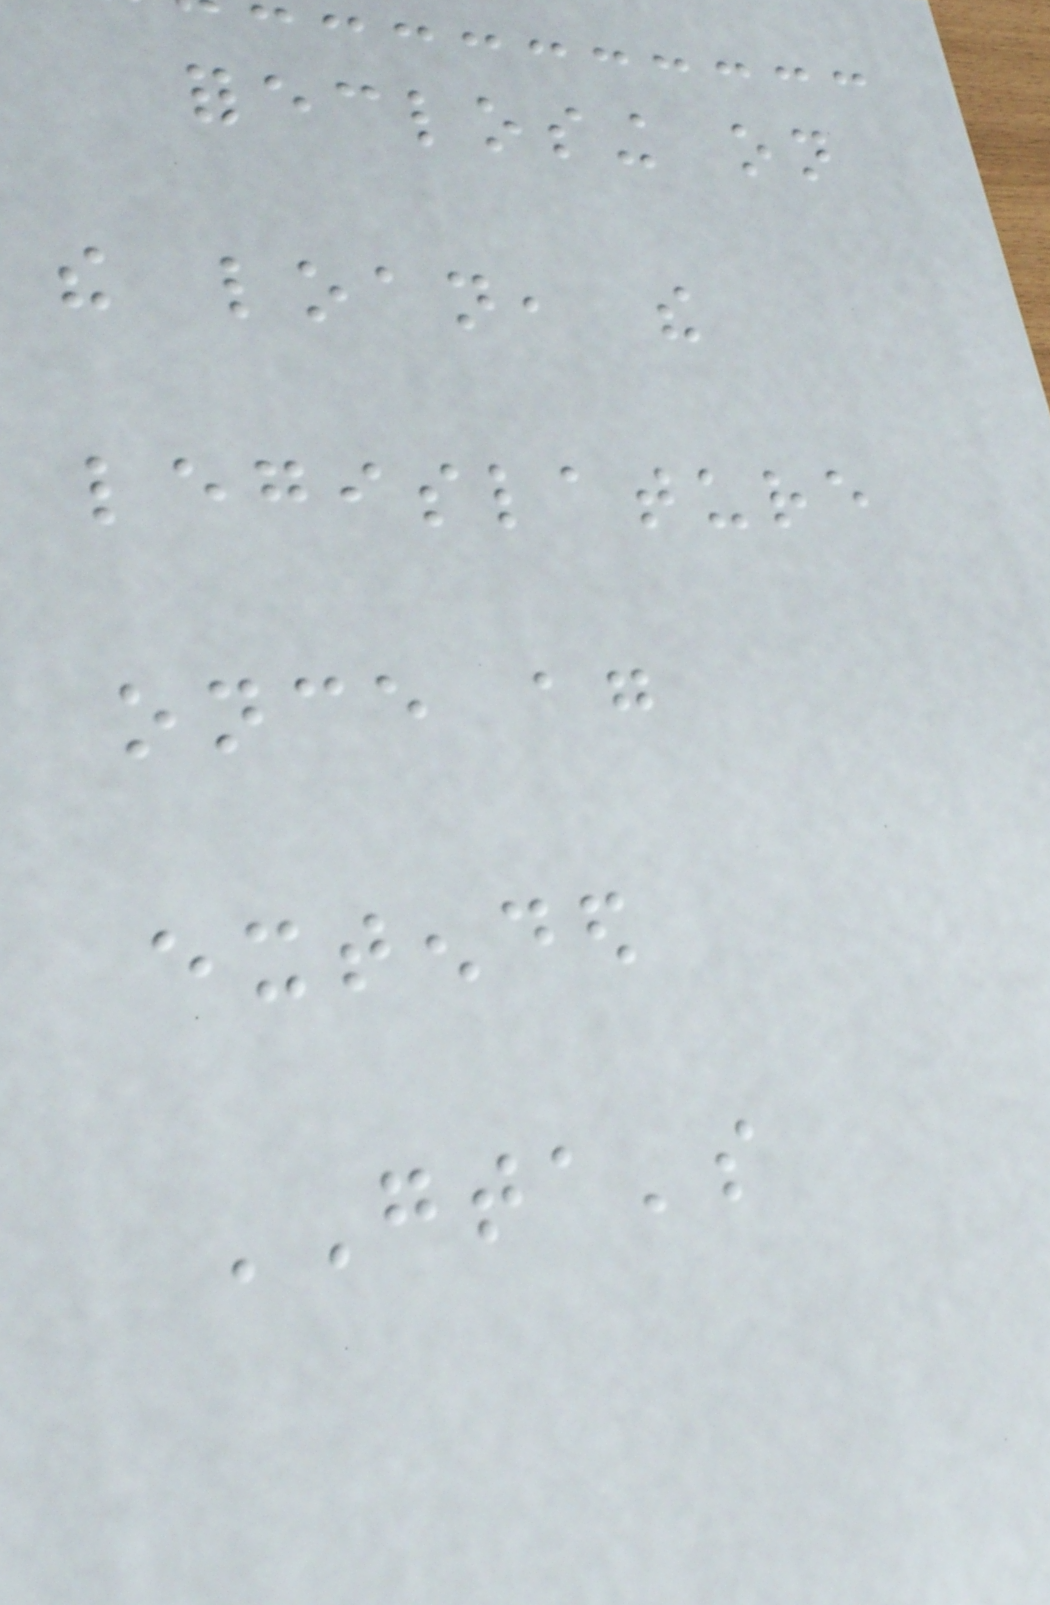foreclosing on
the loan, the
legislature
once again
extended
GTA's
